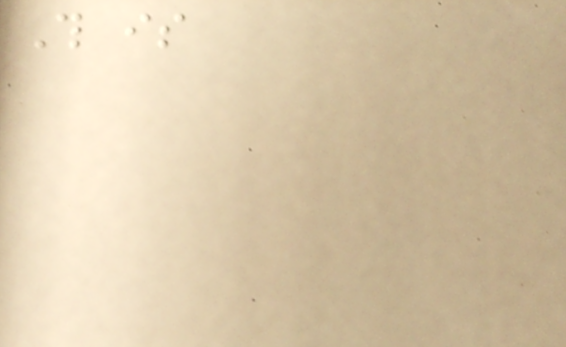This is
